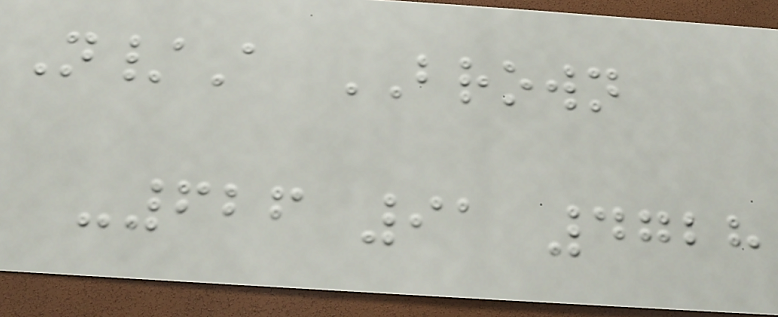N/A BROWN
-626 91 4728
